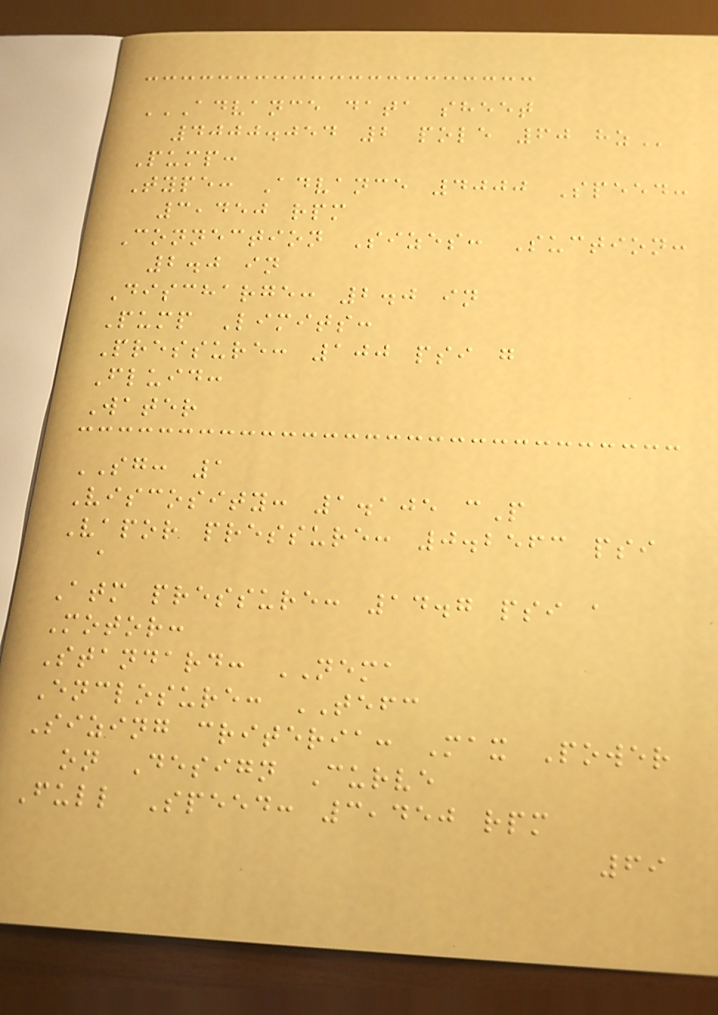ADVANCE DATA SHEET
4000.054 2 POLE 60 HZ
Pump:
Type: Advance 4000 Speed:
3,450 rpm
Connection Sizes: Suction:
2.0 in
Discharge: 2.0 in
Pump Limits:
Pressure: 100 psi g
Fluid:
Water
SG: 1
Viscosity: 1.105 cP
Vapor pressure: 0.2563 psi
a
Atm pressure: 14.7 psi a
Motor:
Standard: NEMA
Enclosure: TEFC
Sizing criteria: Max Power
on Design Curve
Full Speed: 3,450 rpm
69
